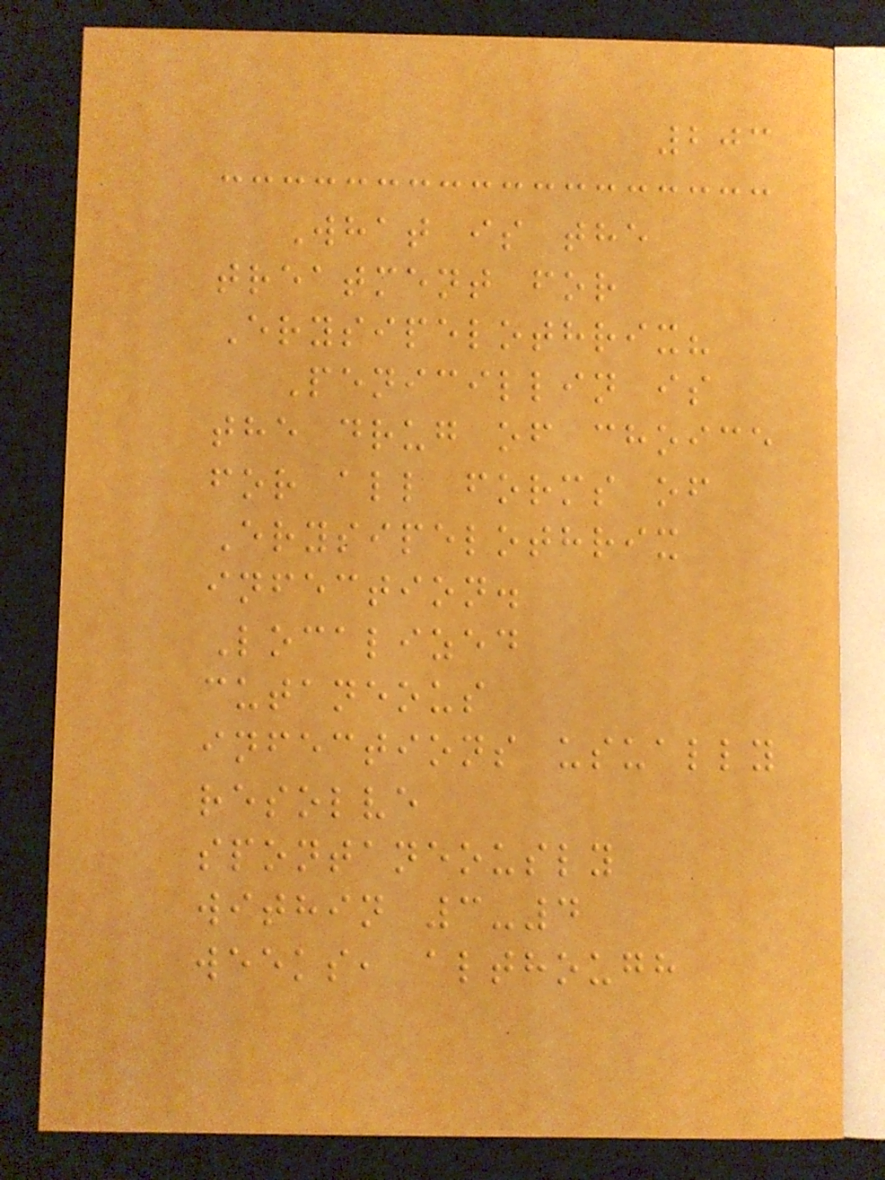203
What is the
treatment for
Erysipelothrix?
Penicillin is
the drug of choice
for all forms of
Erysipelothrix
infection.
Localized
cutaneous
infections usually
resolve
spontaneously
within 3-4
weeks, although
